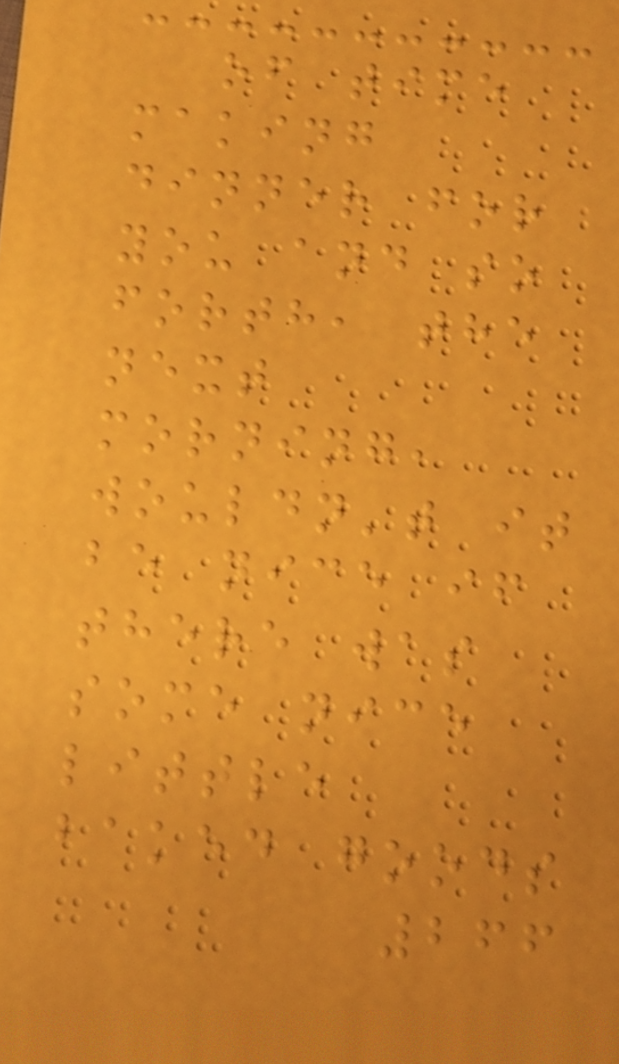of time
making
dinner for
you and so
forth, the
next
morning,
wouldn't it
be nice if
there was
some nice
little
baked goods
266
